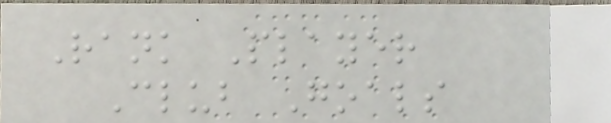Rank Player
Club Goals
